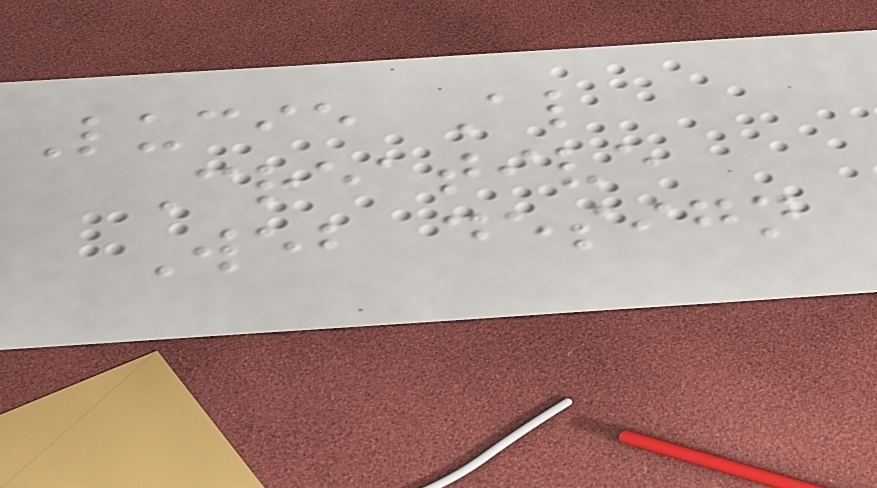Lucie Al
Creative
Web design
